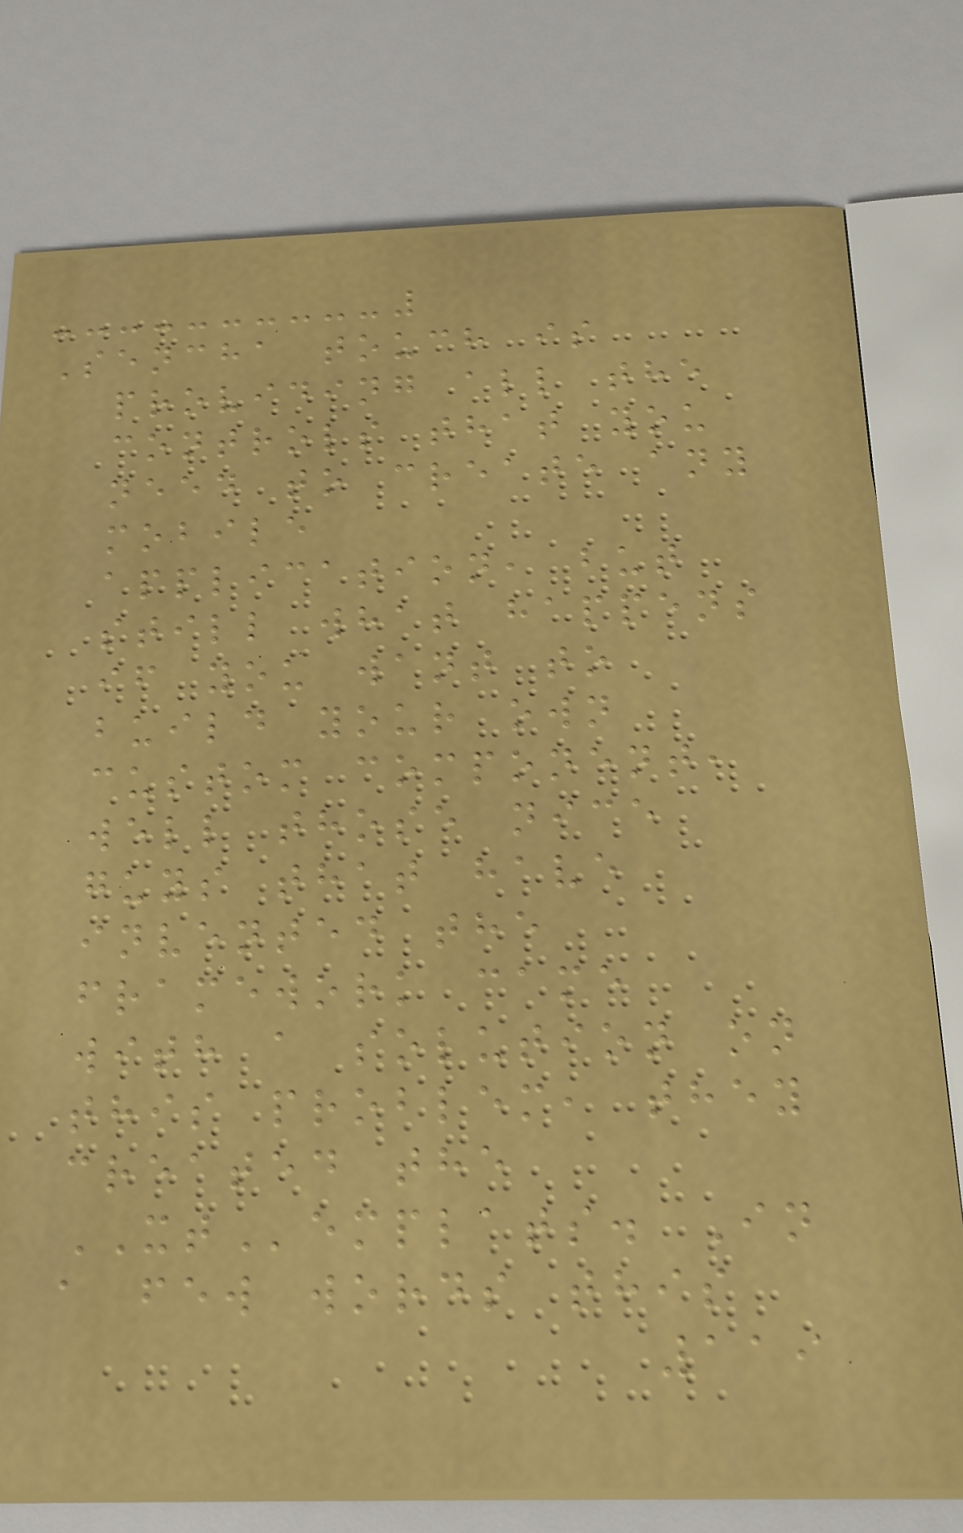Sencha touch is
providing all the
controls that you
need to create any
mobile
application, but
still what happens
if you want to
build your own
custom component,
well those nice
guys that have
invented the
framework came
with a solution on
this problem, they
created the
XTemplats. In
a few words this
119
